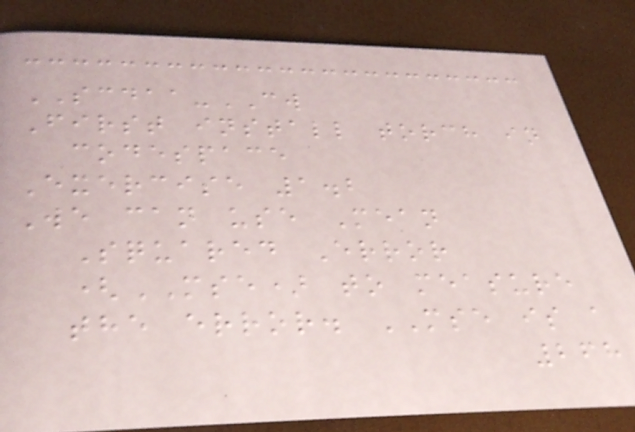SCDAA-CW
First install torch in
codespace
Exercise 1.2
We can use Mean
Squared Error
(MSE) to measure
the error. MSE is a
268
